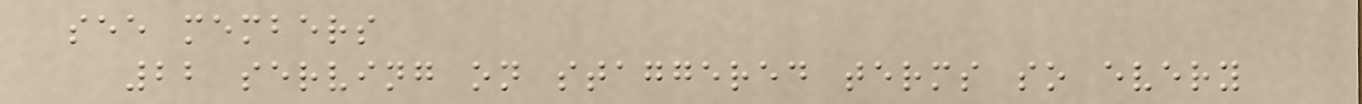see members
22 serving on staggered terms so every
